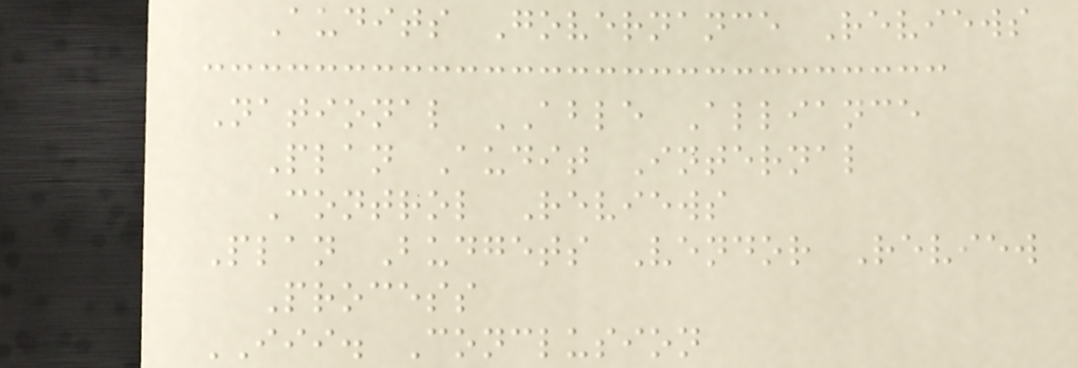Audits Governance Reviews
National ABLE Alliance
Plan Audit Internal
Control Reviews
Plan Budgets Vendor Review
Process
III. Conclusion
